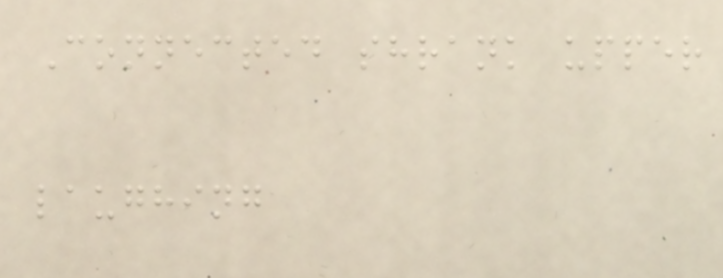Connected shrank upper
laughing
